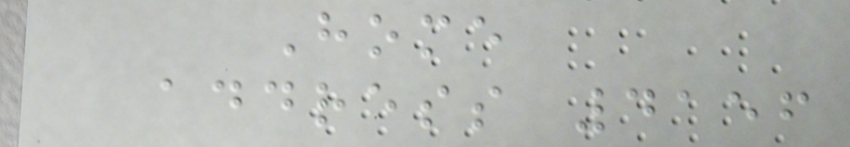Home
address 4156
